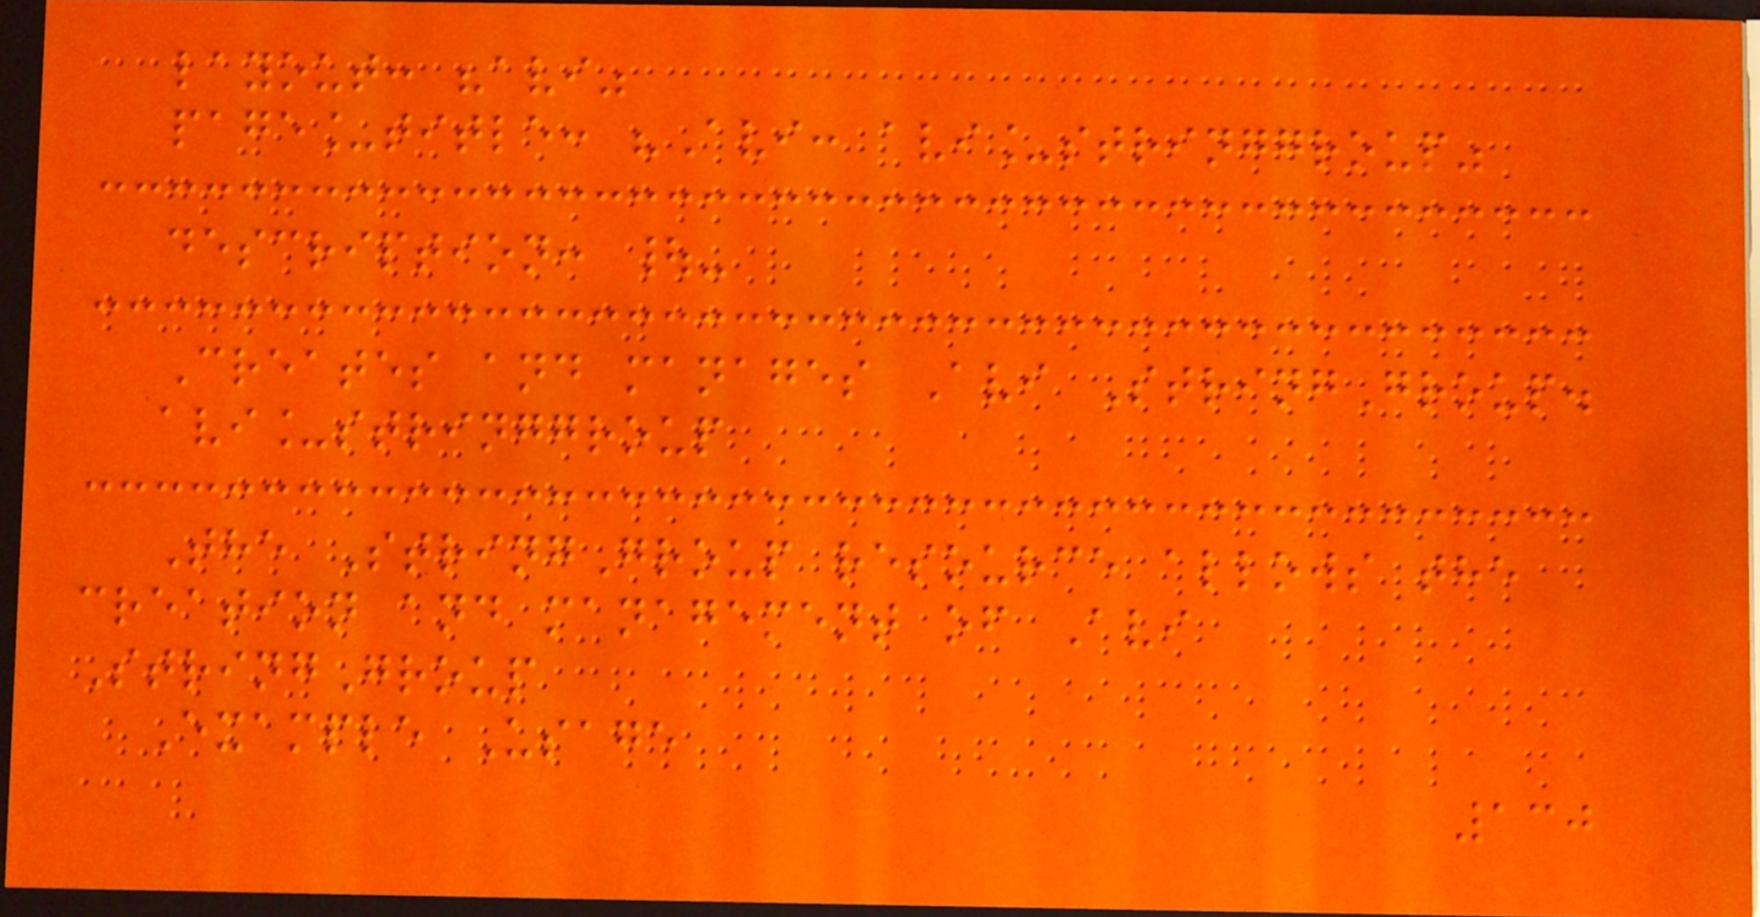layout: "avi"
page_title: "Avi: avi_stringgroup"
description: |-
Creates and manages Avi StringGroup.
avi_stringgroup
The StringGroup resource allows the
creation and management of Avi
StringGroup
Example Usage
130
